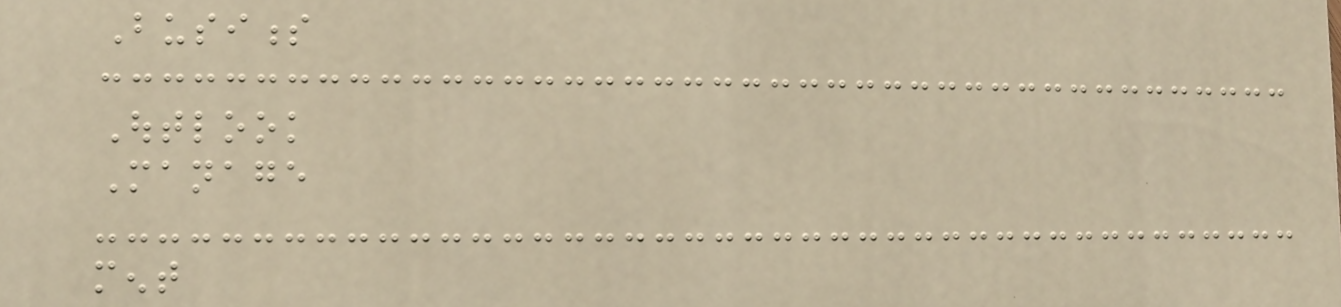Business
Outlook
Manage
ment
